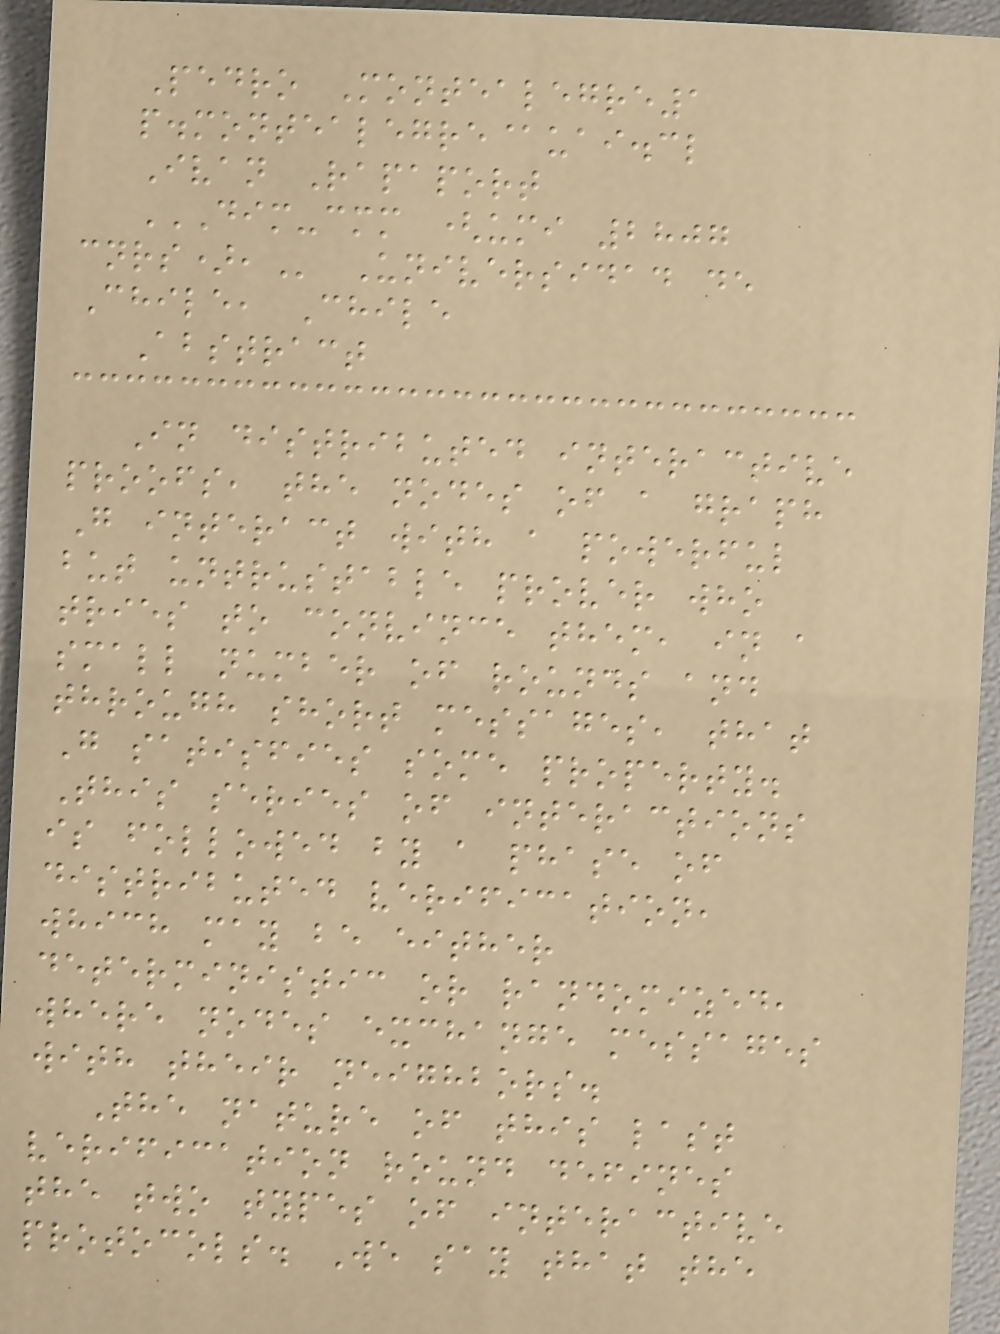Pedro Montealegre1
p.montealegre@uai.cl
Ivan Rapaport
DIM-CMM (UMI 2807
CNRS), Universidad de
Chile, Chile
Abstract
In distributed interactive
proofs, the nodes of a graph
G interact with a powerful
but untrustable prover who
tries to convince them, in a
small number of rounds and
through short messages, that
G satisfies some property.
This series of interactions
is followed by a phase of
distributed verification,
which may be either
deterministic or randomized,
where nodes exchange messages
with their neighbors.
The nature of this last
verification round defines
the two types of interactive
protocols. We say that the
